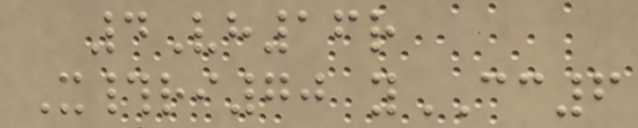4Vh16r
X#ri70 yCC6
